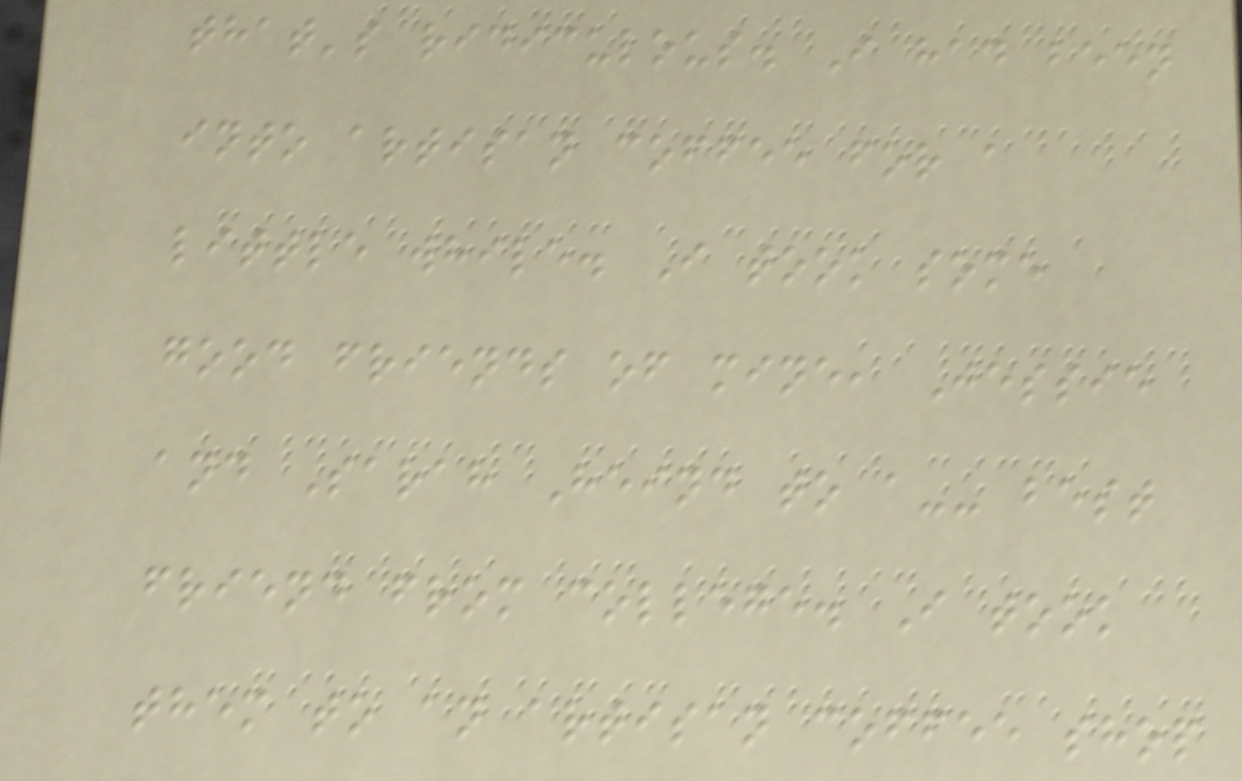that's ridiculous. I had been
into artisan coffee for a
little while. I took some
good friends of mine, Jessie
and Sarah Heind to a-- best
friend from college. I took
them to an artisan coffee shop
